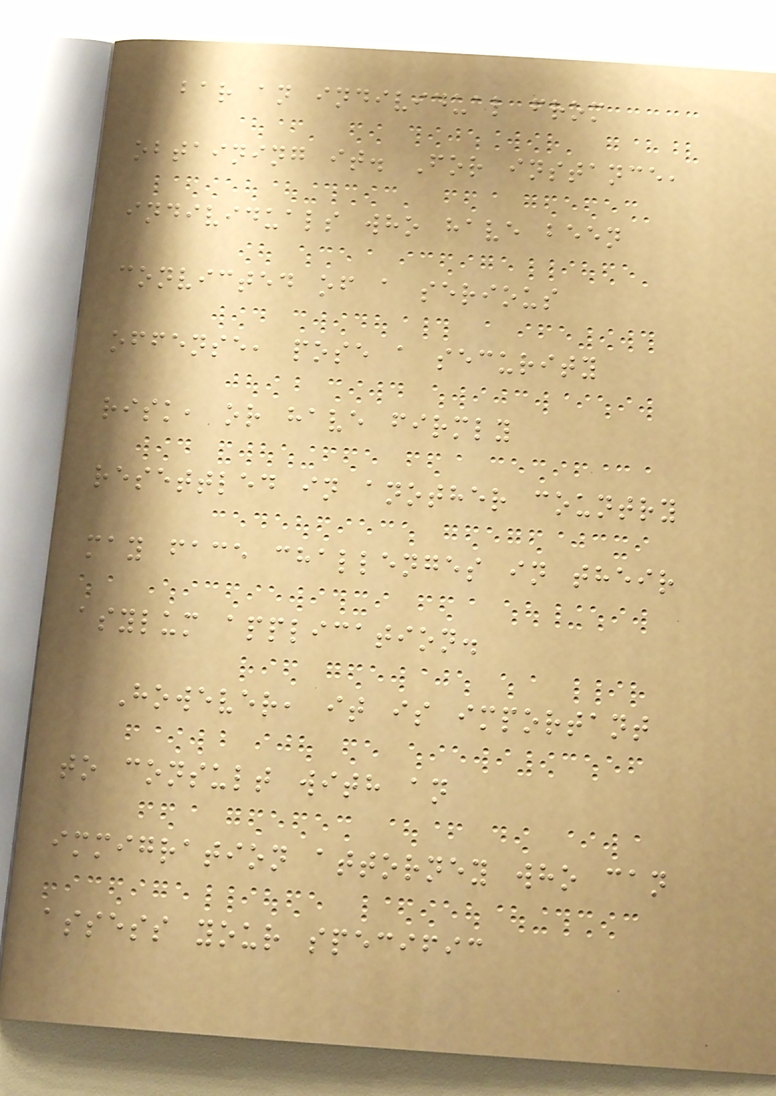bar an individual from
obtaining it. For instance,
individuals who have been
convicted of a serious
offense, pose a security
risk, or have firmly
resettled in another country
may face challenges in their
asylum application.
However, it is important
to consult with an
immigration attorney who can
assess your specific
